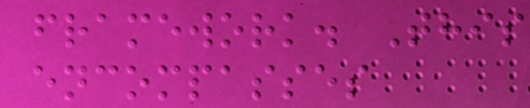framework. This
encompasses
